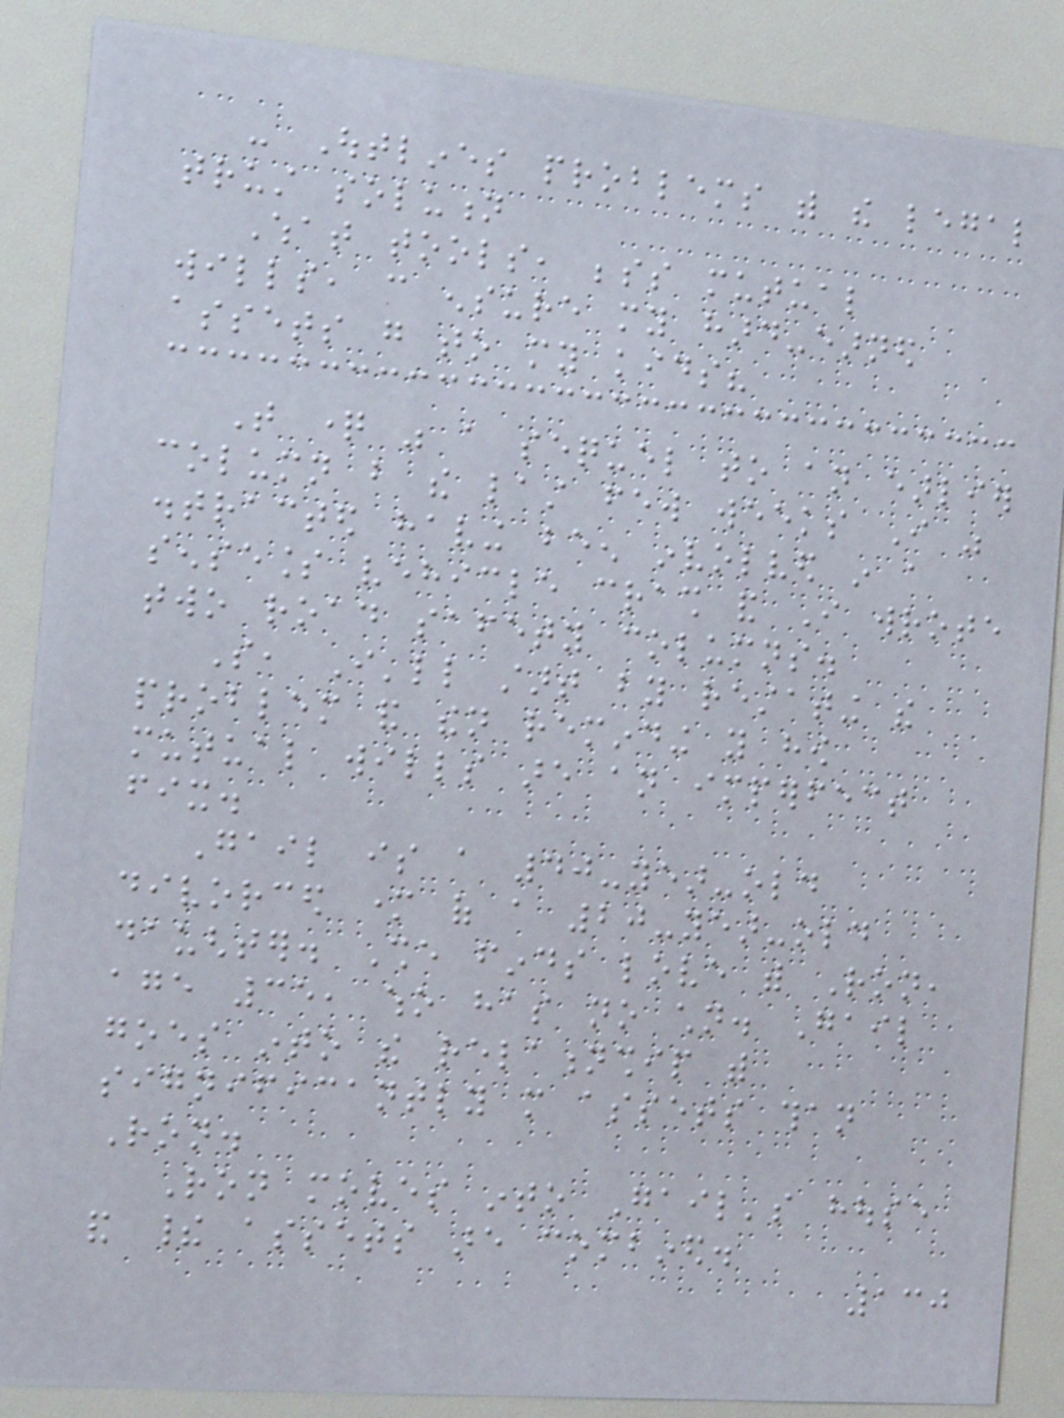- Outlines problems with the legal
trust solution
What tools, besides mutual
wills, can ensure my hard-earned
assets go to my kids?
That question was a sequel to an earlier
column but the last few weeks I was
distracted having been involved in a
senseless vehicle crash and I wrote
two road safety columns.
So, I'll start by restating the
problem and then reminding you how
mutual wills are an imperfect
fix.
Gail is a 40-year-old
divorced mother of a 20-year-old
daughter. She finds love with Ron,
age 35, who has no children. Gail
goes into the relationship with
significantly more assets than
Ron.
Ron moves into Gail's house
and their assets are combined.
130
